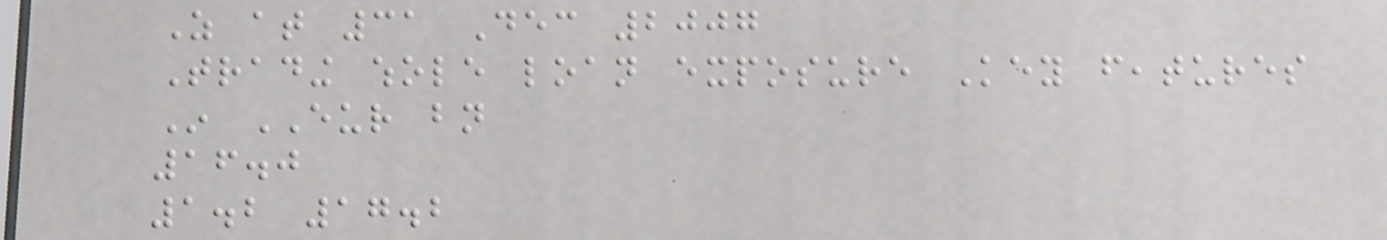As at 31 Dec 2007
Trading whole loan exposure Key features
In EUR bn
16.0
1.2 17.2
